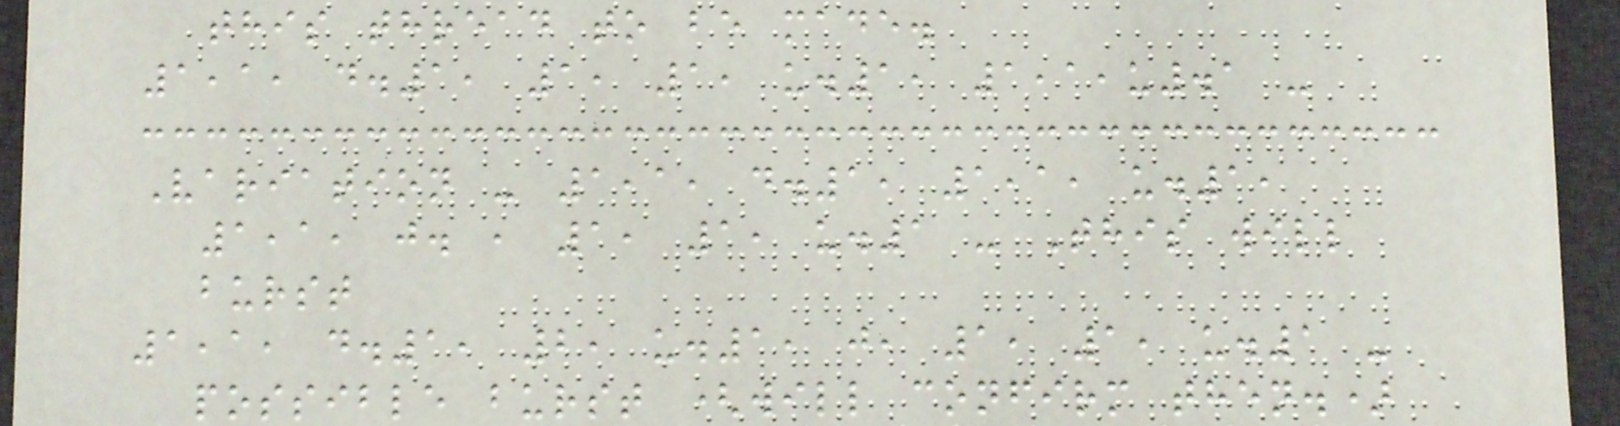this thread to be made.
1,1, d.1, 1, 1, u.1, 1,1,u.1 -
Variation - 1,1, d.1, 1,1, u.1,
1,1, j. , 1, 1, u.1 - This will
burst
1,1, d.1, 2, u.1, j, 1, 1, u.1 -
possible burst (will confirm then.)
